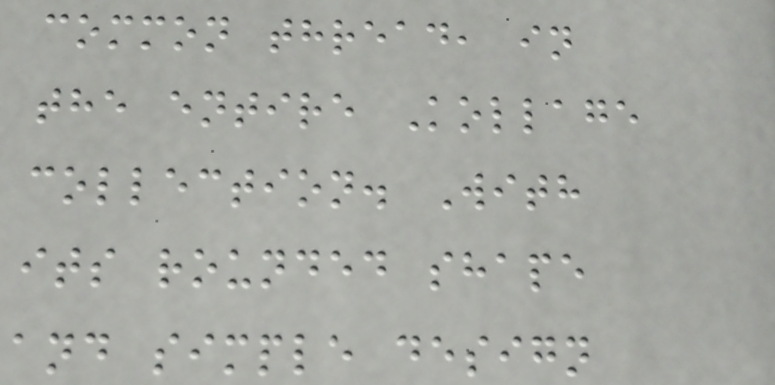common thread, in
the entire Kollage
collection. With
its rounded shape
and simple design
